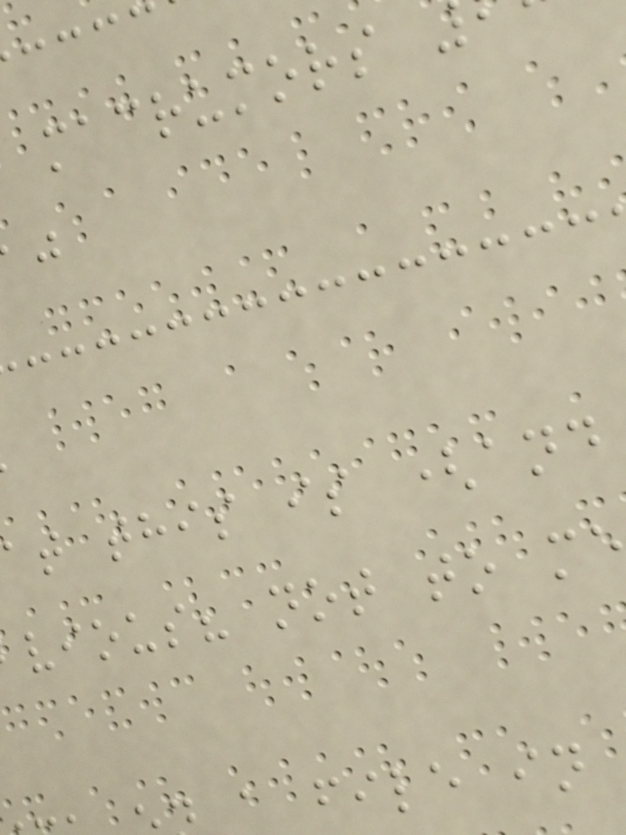macrumors
at this is (and
vious? not to m
a file in
